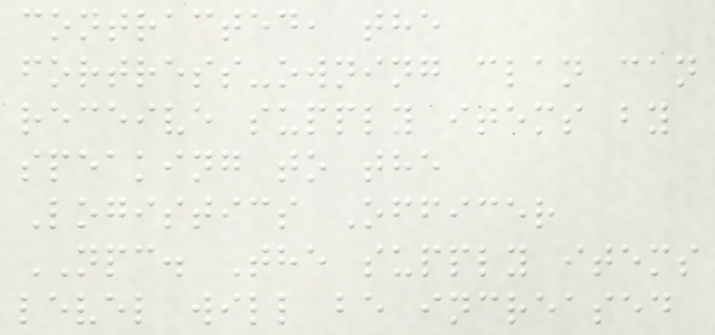contracted, the
fortress-owning clan can
receive supply items by
speaking to the
Logistics Officer
NPC. The supply items
level will be increased
